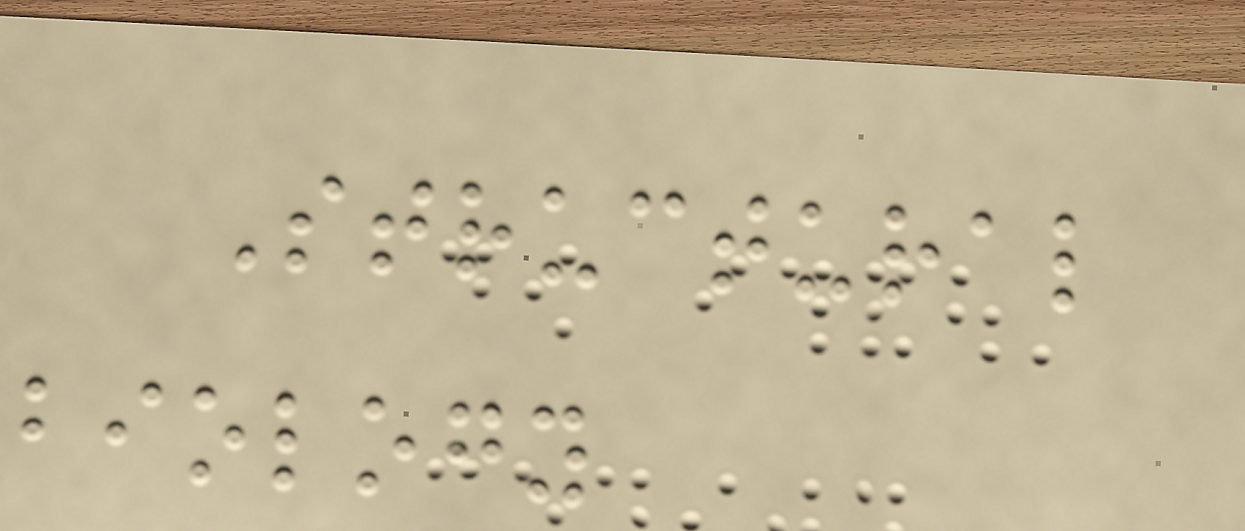Structural
biology
